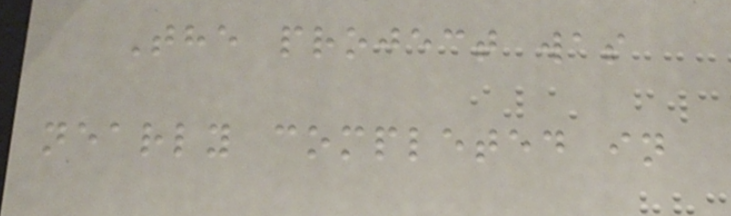The project was
nearly completed in
